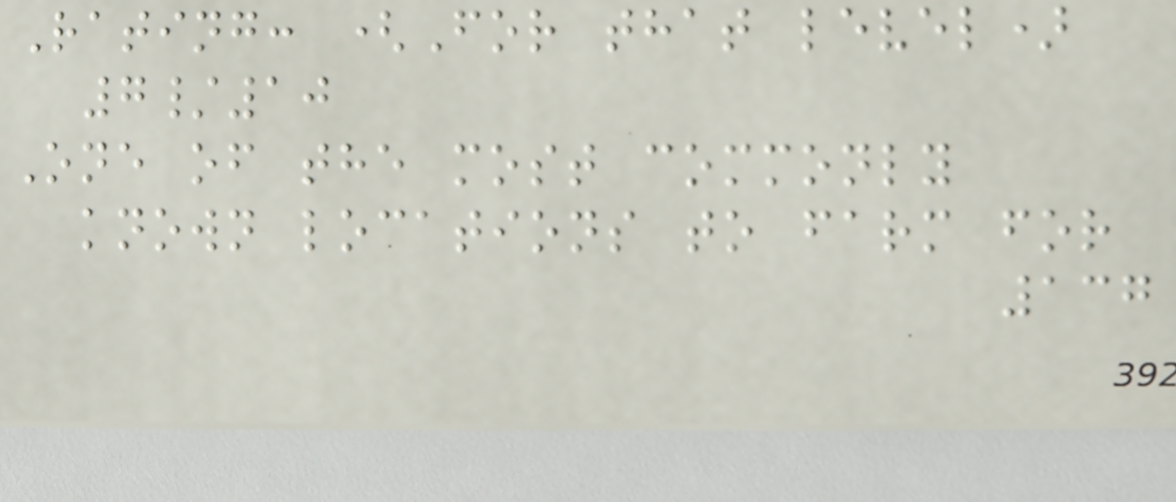Rating: (For that level)
7/10
One of the most commonly
known locations to farm for
137
